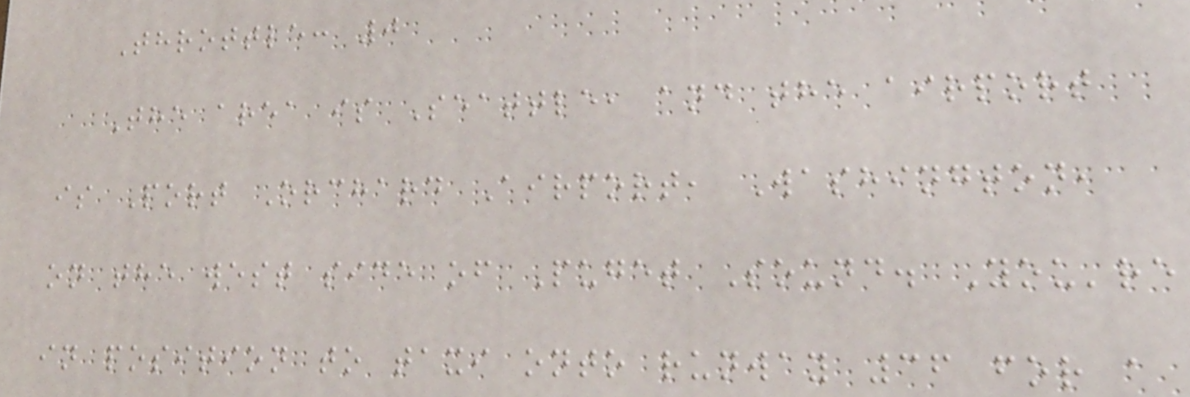Throttle: 0
The area is Seattle, and the airport
is Port Orchard Airport, Washington,
on the west side of Puget Sound. You're
in position to taxi onto runway 36 for a
